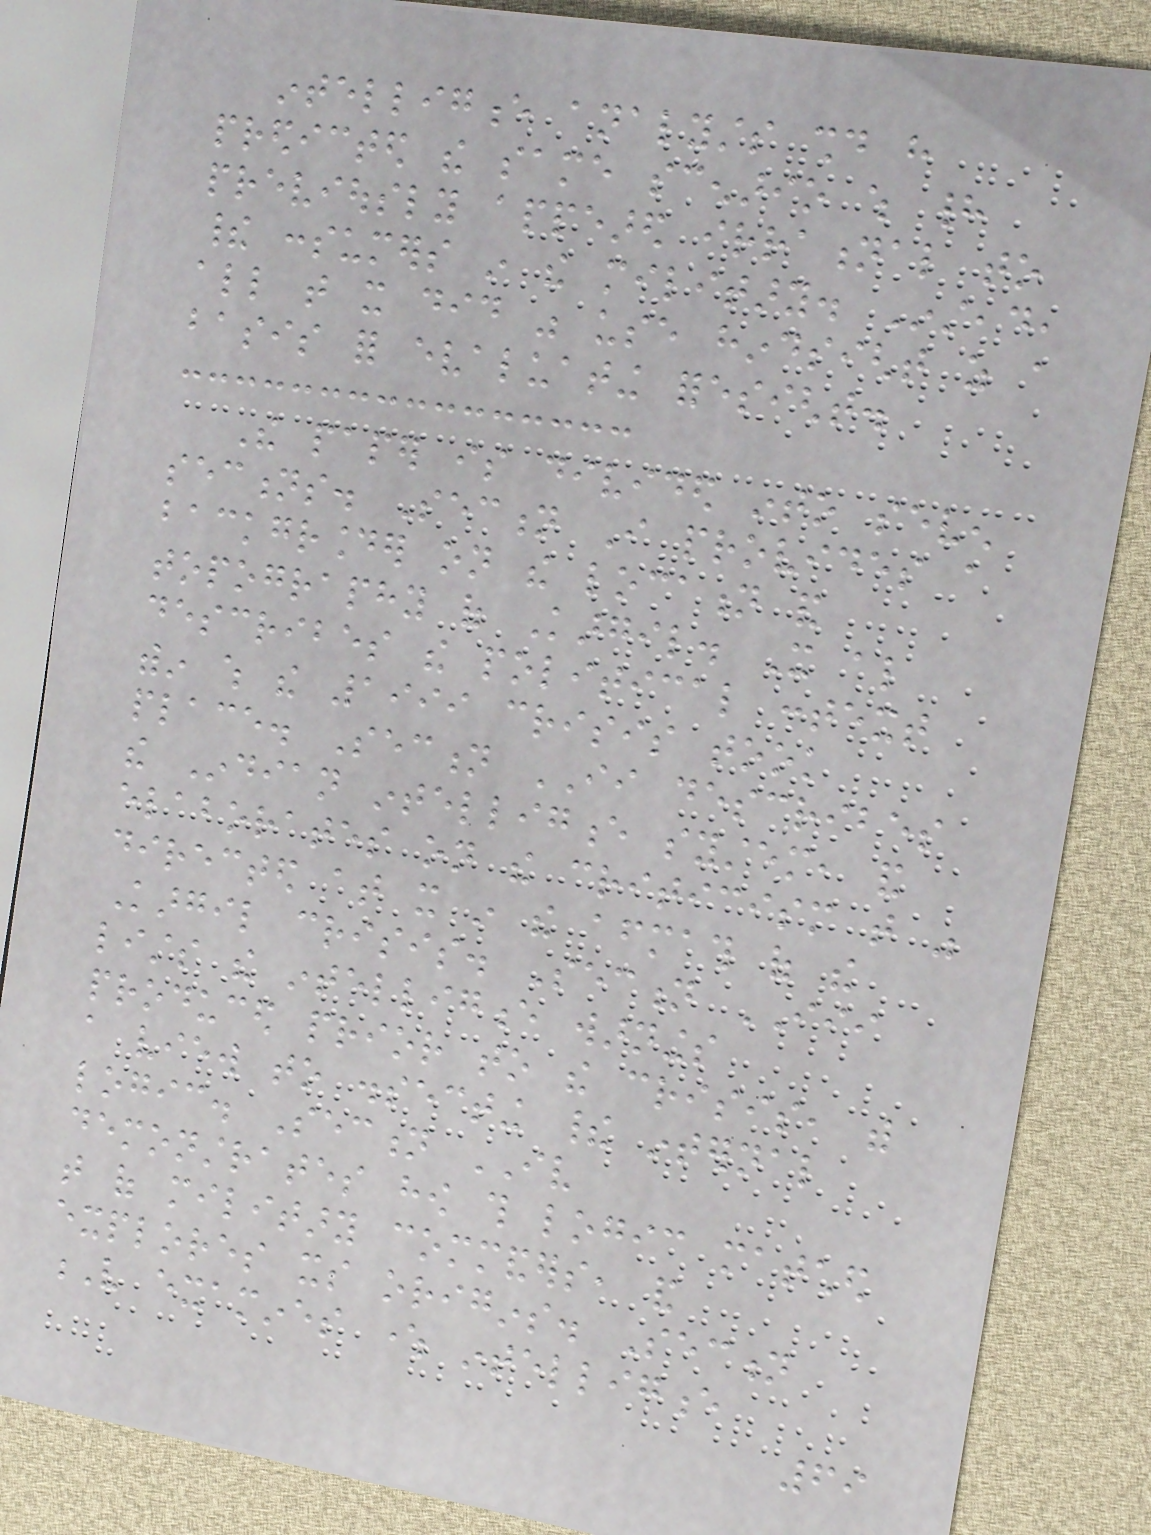intelligence analysts should have
predicted the same scenario which had
previously appeared irrational to
their consumers in the military. Instead,
all that it did was use hindsight as a
basis for evaluating foresight.
The paper is divided into seven
sections. Section I provides a
backgrounder on the location and
topography of Kargil. It also
describes the political context
within which the 1999 crisis took
place. Section II describes
the Indian intelligence system, and
elaborates on the criticism that was
directed at it in the aftermath of the
Kargil crisis. Section III
lists the intelligence warnings
produced prior to the crisis, with
a view to dissecting their internal
logic. Section IV
demonstrates how this logic matched
that of military commanders, and
explores its origins. Section
V examines where intelligence
69
